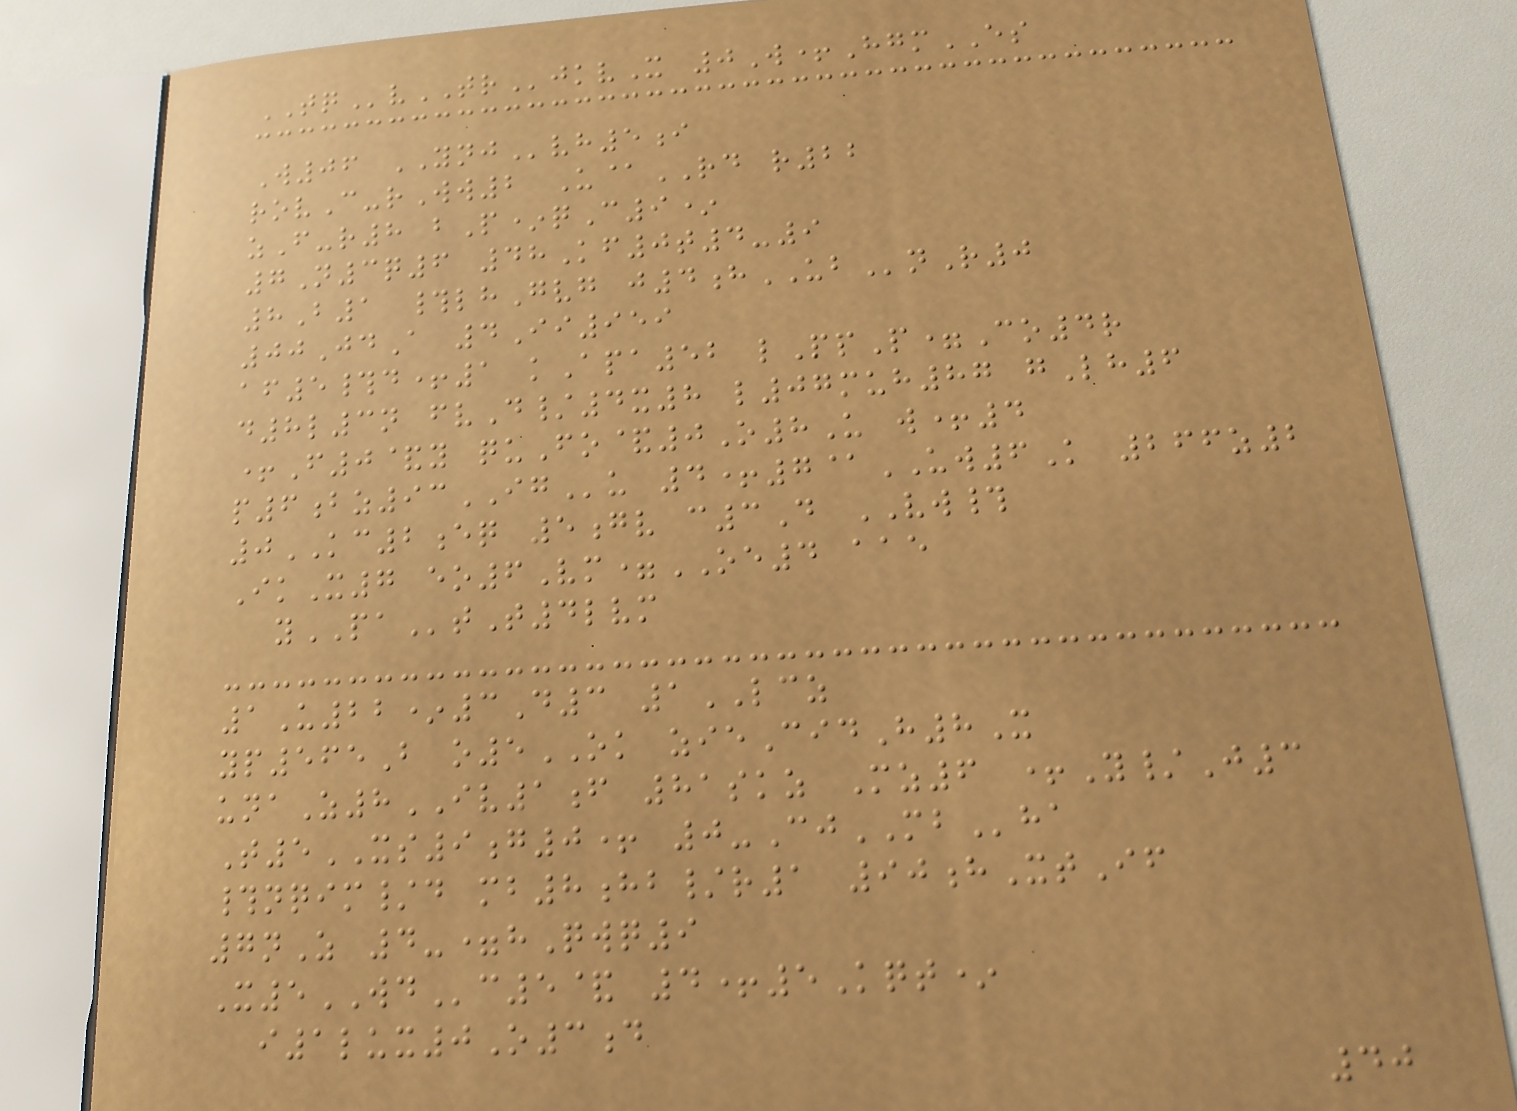TQvTRjkvX 0W+HgmES
W06 YNJvh5i
rovC-rWw2 U@RD r22
zF-r8 bP*qC9*
7N3q6 48Kf0t4-9
8B1 #lhGvg j4hUBnR0
00JdA 4Ii959
af5#d+1 kApa52 lPpP=Co4r
d8l3n fvD/4x8 l07muh87 gLh6
+F0&y quFo&0O8U w+4
p6bz93IGu 4+7@UW6K 266z2
0KC2eq 5gv c3D VW#
IkX7 eo6Vm=OE4 aae
yPAtT4lvm
1U22*3D3 1LCZ
yp565B o5OK zieCidH8X
unaZ8IV1f 81skz Mz6 +Y/J3
T5XS9g0+ 0-CjMBha
#nqim/d mb8hb/r1 90hXtIf
7nZ 4-=hQwq9
X5WDc5& 4+5Kqt*
i1lux0O3d
40
